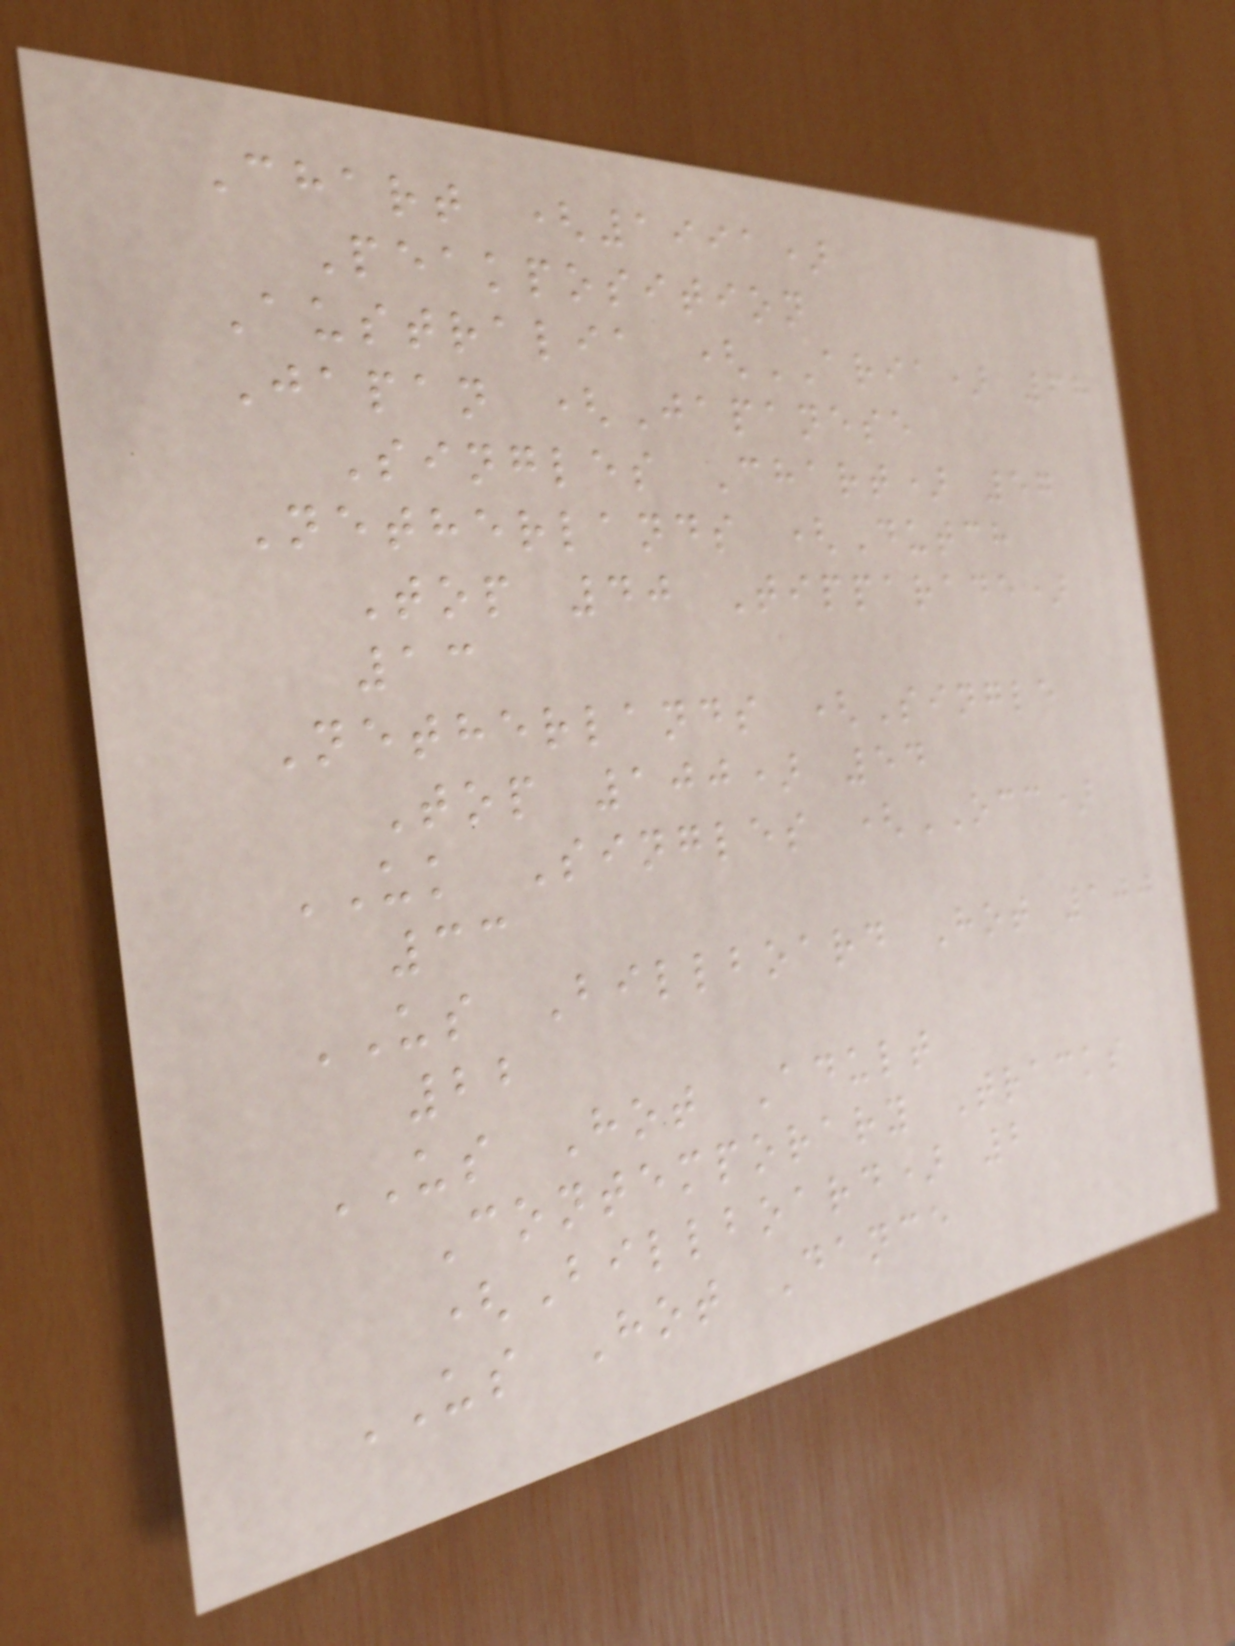Chart (1991)
Peakposition
Australia (ARIA) 68
Japan (Japanese
Singles Chart) 57
Netherlands (Dutch
Top 40 Tipparade)
13
Netherlands (Single
Top 100) 54
UK Singles (OCC)
33
US Billboard Hot 100
22
US Hot Adult
Contemporary Tracks
(Billboard) 2
US Hot Dance
